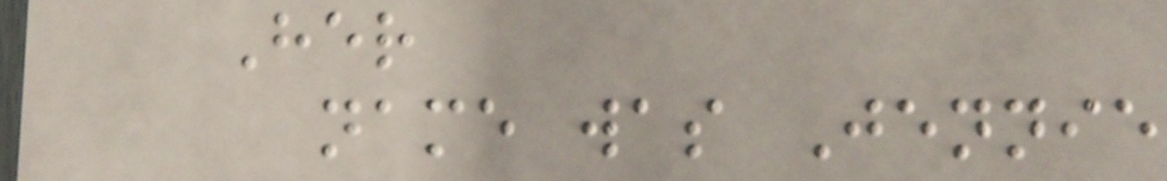Her
name was Jennie
